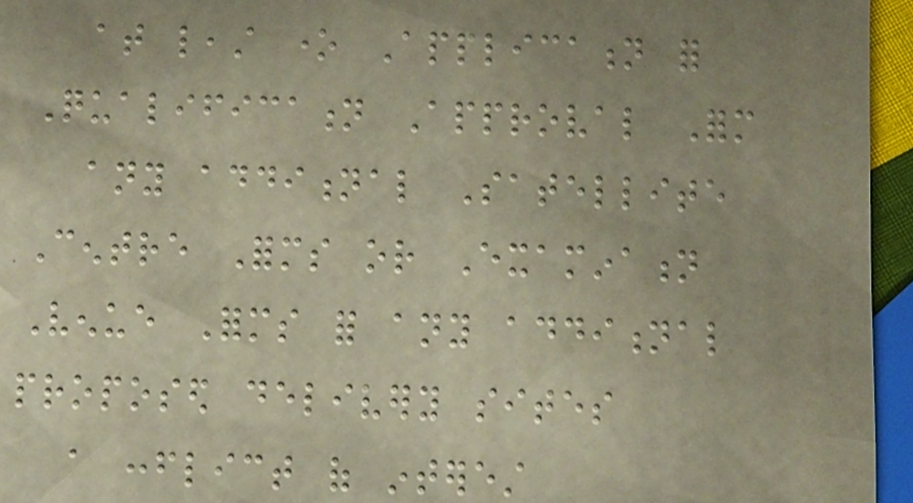at least one Application for
Qualification Approval Form
any additional Satellite
Centre Forms or Examination
Venue Forms for any additional
proposed delivery sites
a conflict of interest
